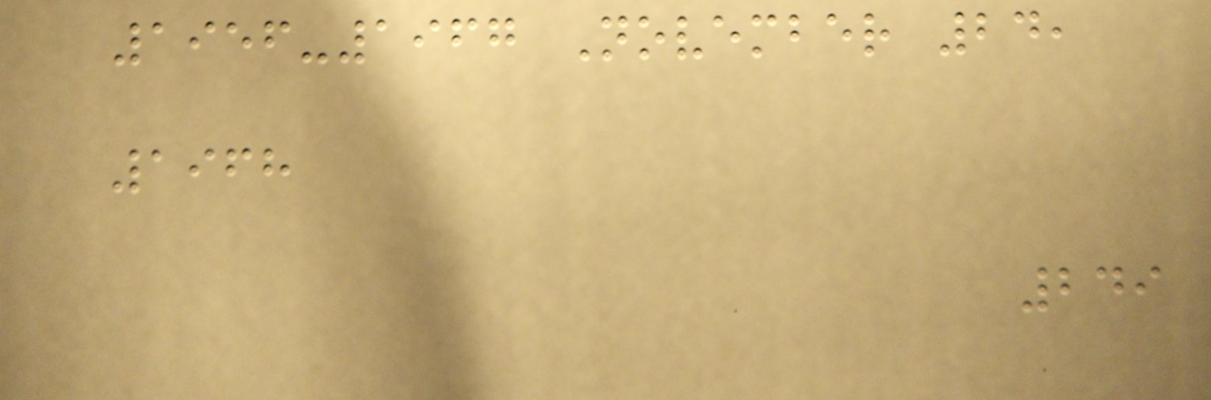1956-1967 November 24,
1968
249
